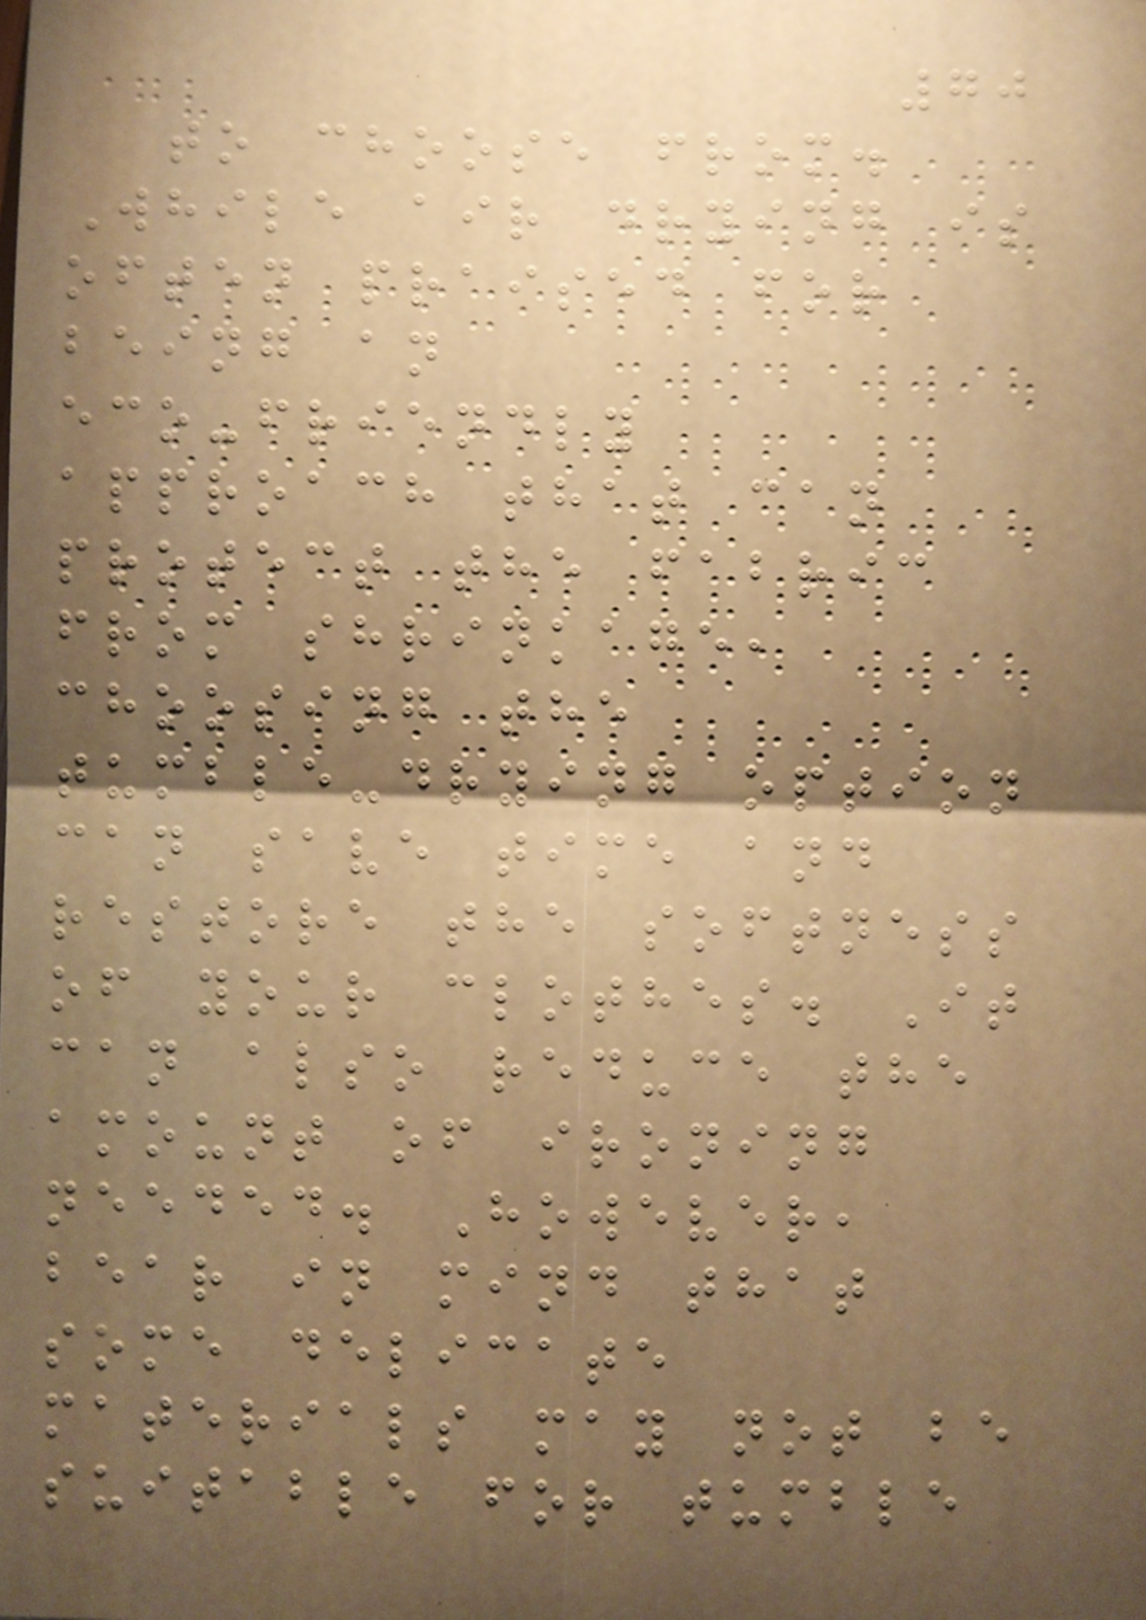70
to choose from.
While air drying is
often praised for
being an
eco-friendly
approach that can
protect the fabric
from shrinkage,
choosing the
tumble-drying option
can save time and
restore the softness
of your clothes. It
can also reduce the
amount of ironing
needed. However,
bear in mind that
some delicate
materials may not be
suitable for tumble
